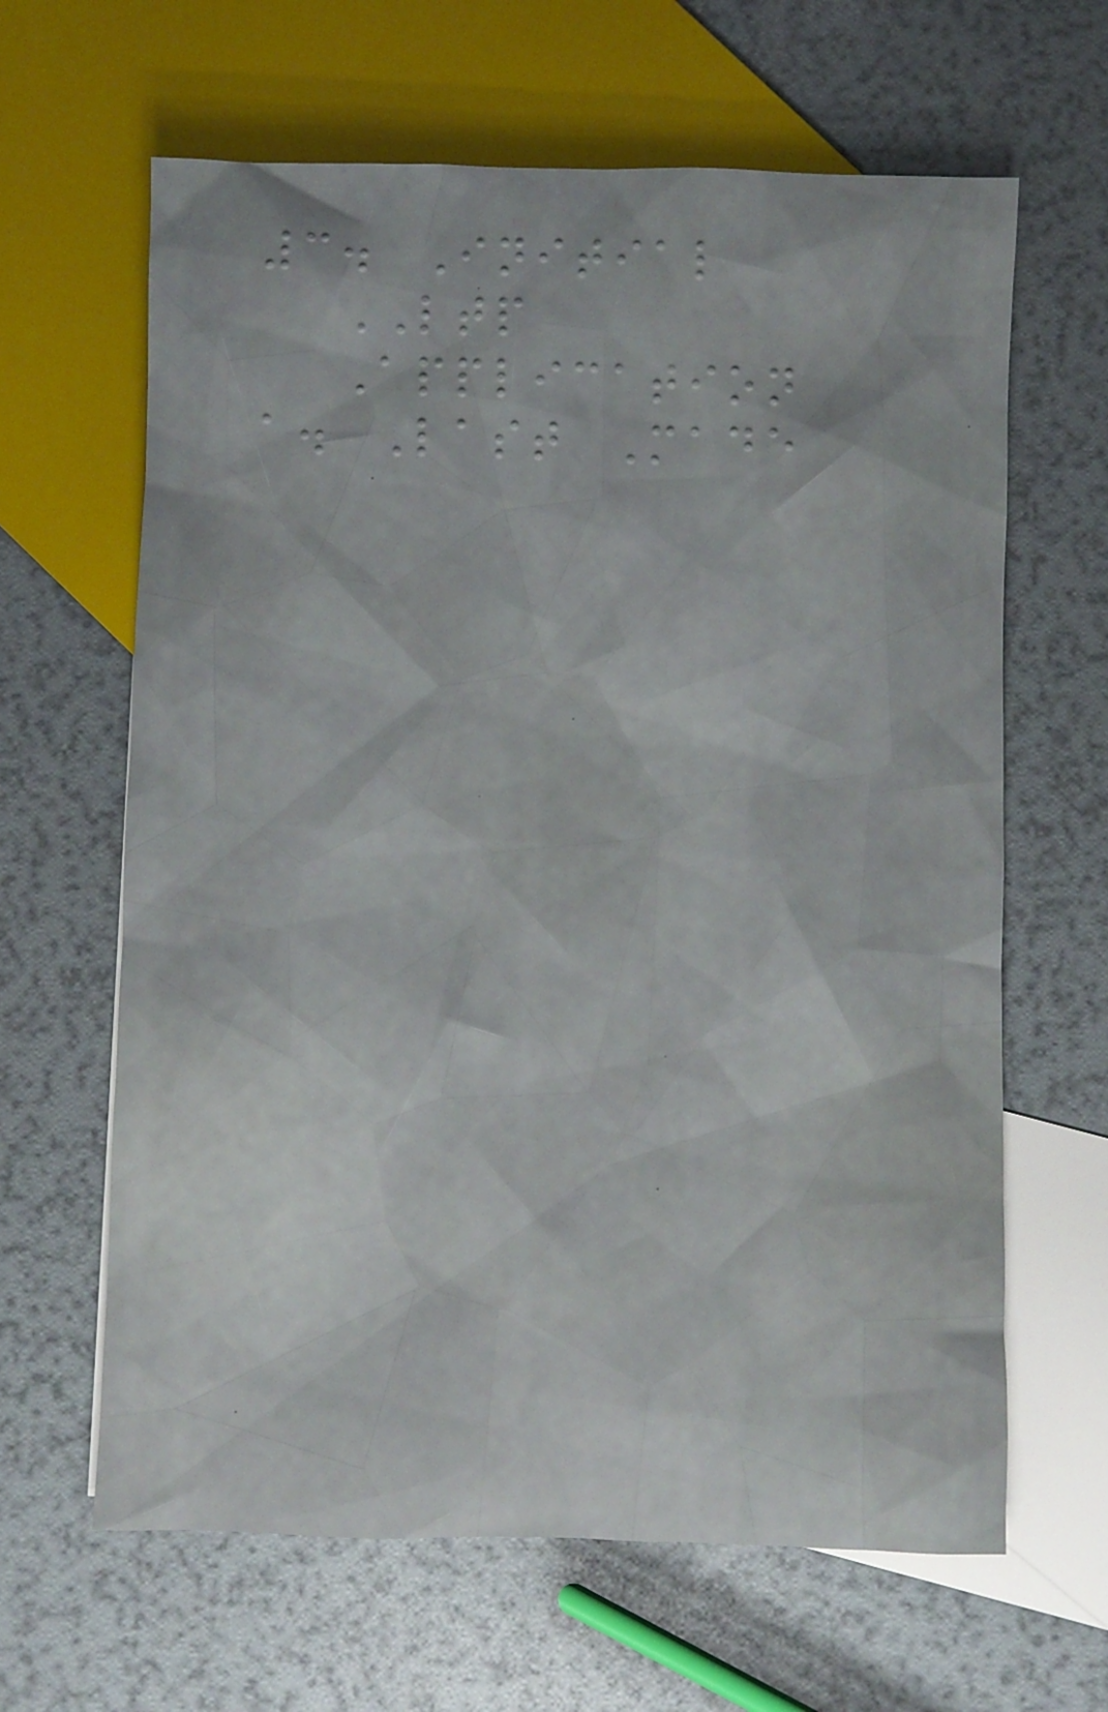3. Initial
LTP
Application
a. Last Made
